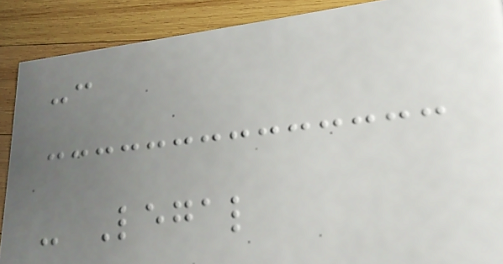-:
- Legal
